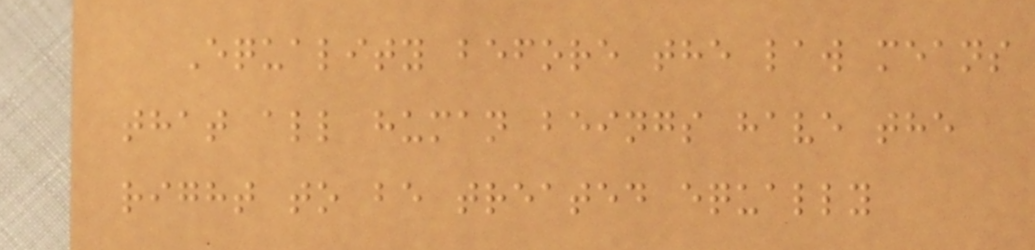Equality before the law means
that all human beings have the
right to be treated equally
